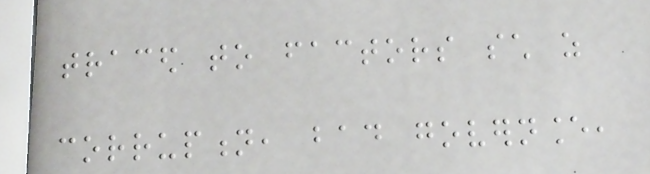traced to factors such as
corruption, bad governance,
